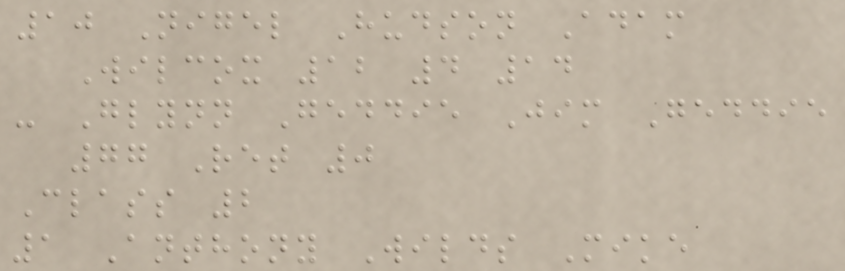10 Nigel Hudson Adam
Wilcox 12 4 14
- Glynn Geddie Jim Geddie
77 Ret 0
Class 2
1 Anthony Wilds Mike
